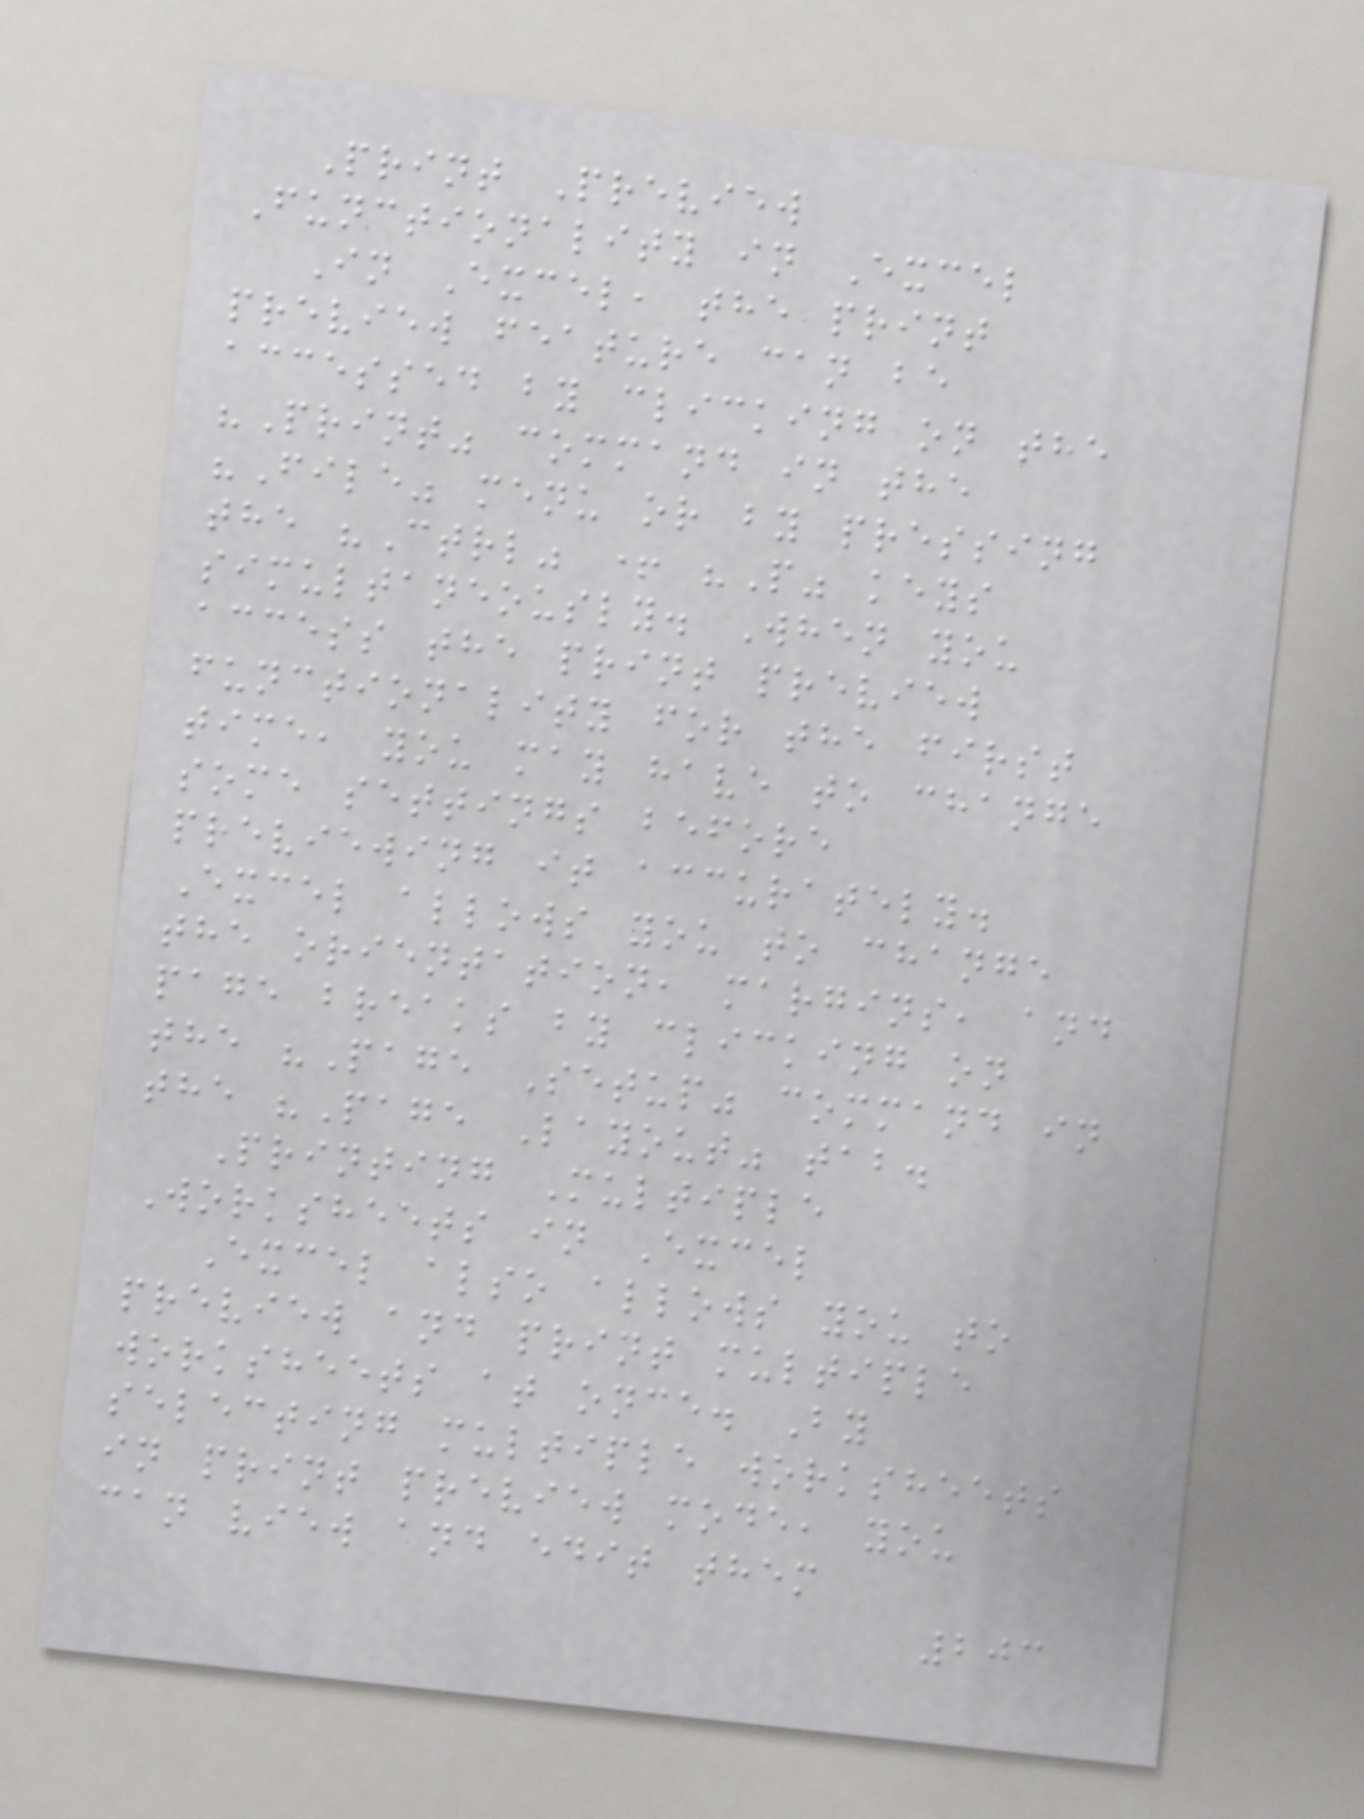Print Preview
Functionality in Excel
In Excel, the print
preview feature can be
accessed by clicking on the
"Print" command in the
"File" menu or by pressing
the "Ctrl" + "P" keys
simultaneously. When you
access the print preview
functionality for the first
time, you may have to change
some settings before
previewing it accurately.
Excel allows you to change
the orientation, margins, and
page breaks by clicking on
the "Page Setup" command in
the "Page Layout" tab.
Printing Multiple
Worksheets in Excel
Excel also allows you to
preview and print multiple
worksheets at once. By
selecting multiple worksheets
in print preview mode, you
can view and edit them
203
